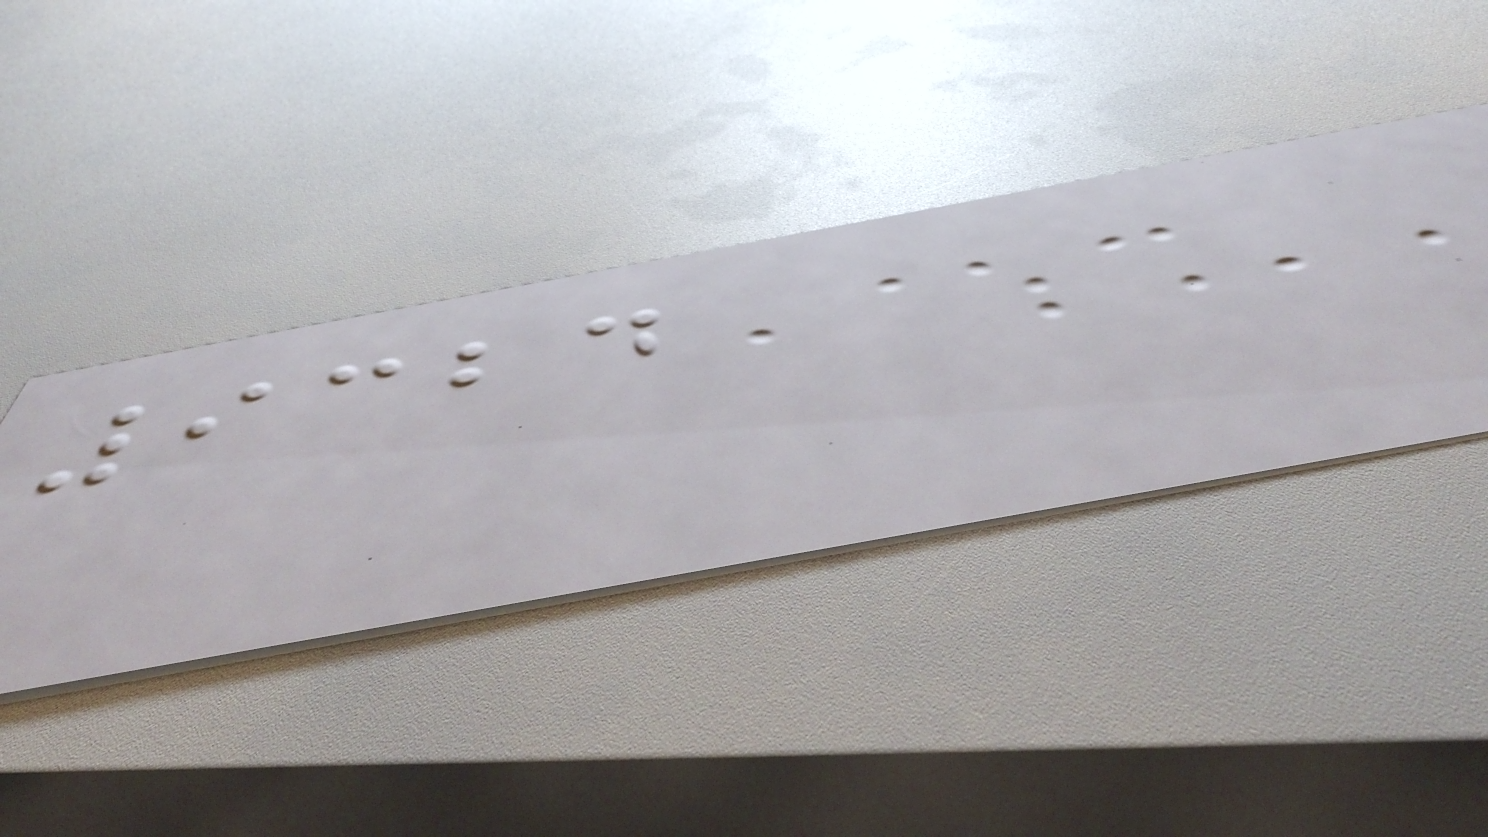9324
